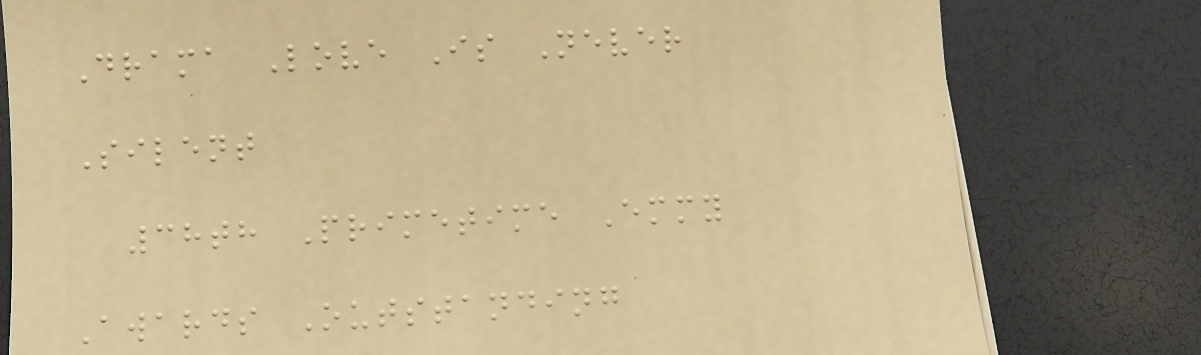Drama Love Is Never
Silent
38th Primetime Emmy
Awards Outstanding
